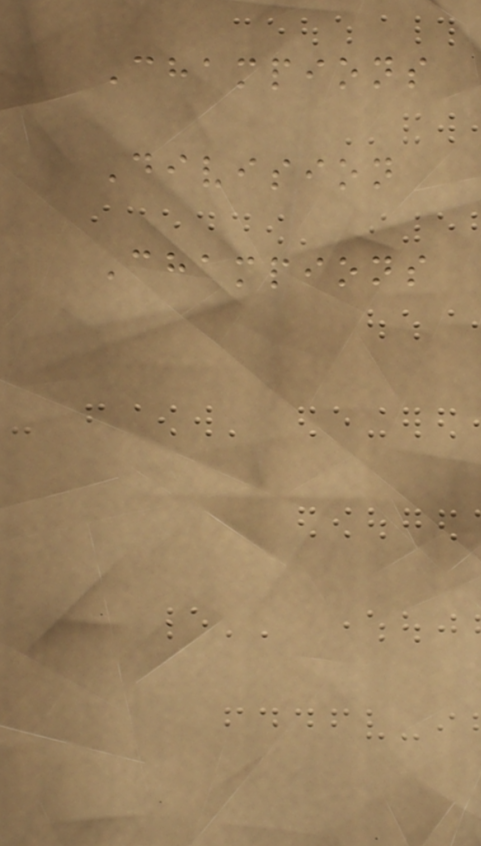Champions
Division
Champions
